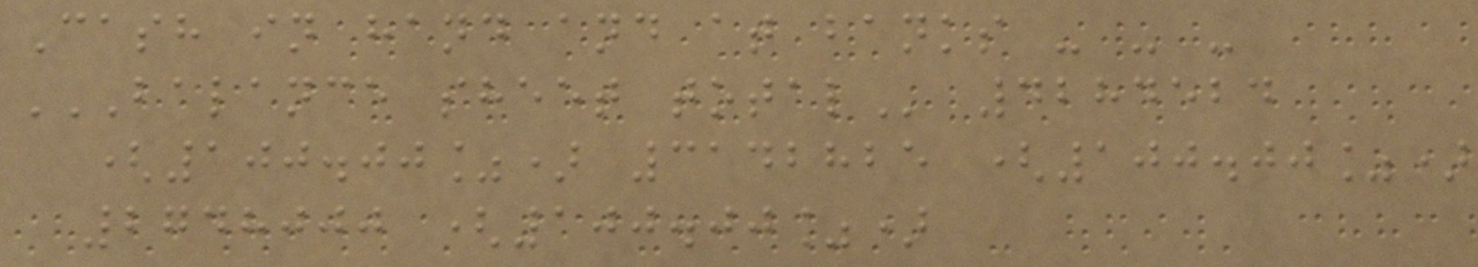Cash in hand and at banks - - -
BALANCE SHEET TOTAL 4284524
(100.00%) 3142825 (100.00%)
2748000 (100.00%)
